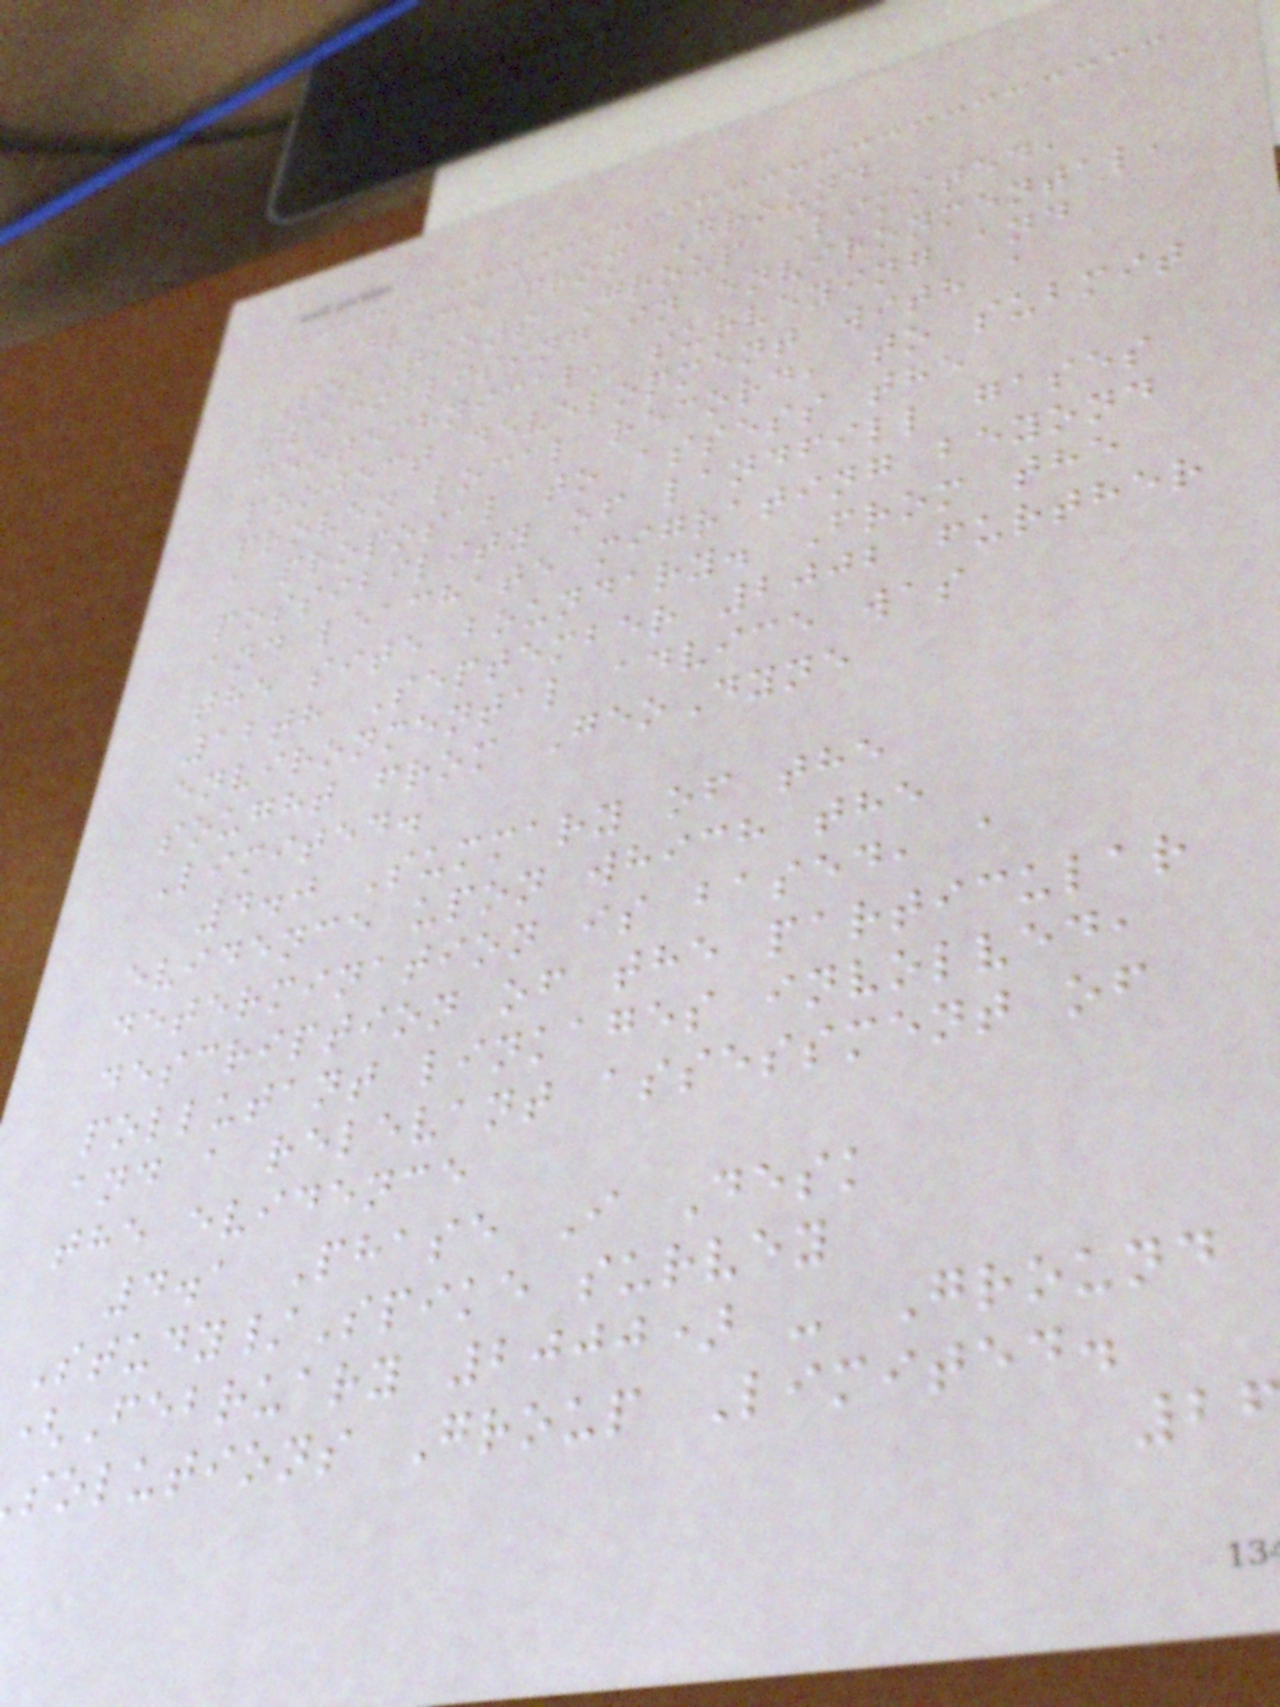advice from Ground
Solutions Group Limited,
specialising in environmental,
geotechnical, surveying and
project development with a
proven local record, to submit
a proposal to assess the
possibility of landfill gases
and leachate migrating beyond
the site boundary. From the
12th September 2002 further
environmental advice was
sought from GeoDyne
Limited.
4.0 Summary of the
evidence upon which the
determination is based, a
description of the particular
pollutant linkages involved,
and a relevant assessment of
the evidence
4.1 Phase I Desk
Study/Spike survey
(February 2000) - Ground
solutions Group Limited.
